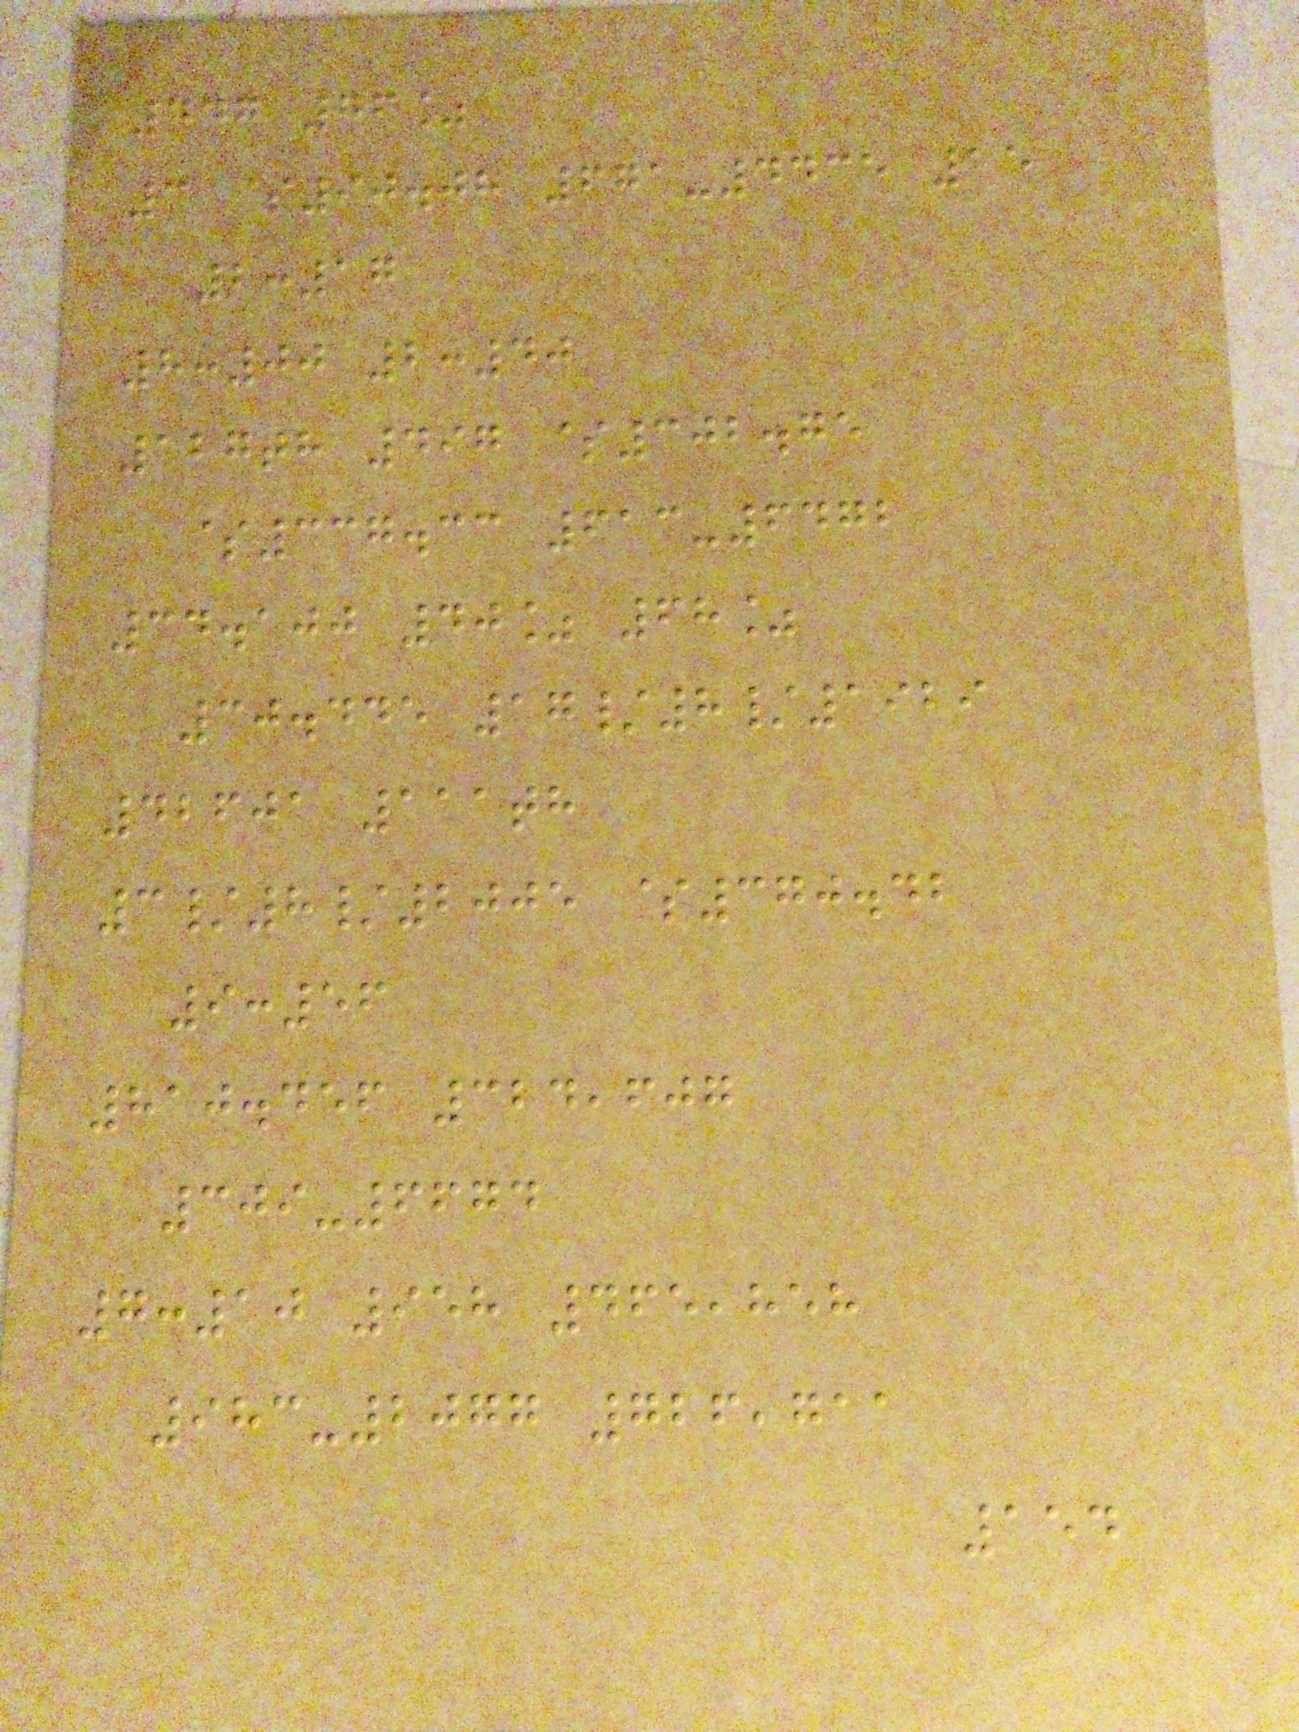447 76%
3 $90.08 671-4435 15
2:17
8:00 2:40
127th 497 $302.75
$337.33 613-6472
34.100 40% 68%
30.445 17/8/1929
42601 111th
3/8/2005 $370.42
9:56
810.456 324,607
309-6674
7:10 958 465,858
983-2077 726,711
154
